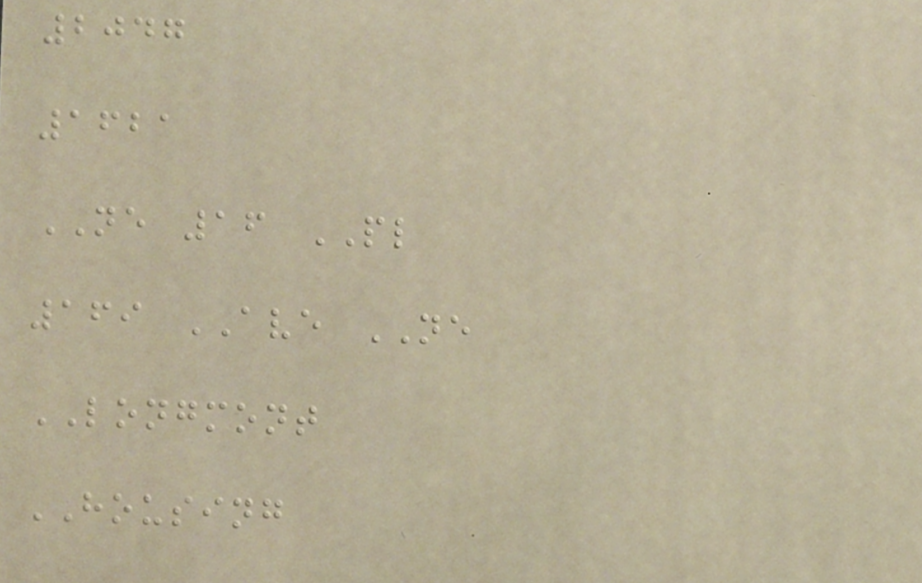2047
1621
NE 16 PL
169 AVE NE
LONGMONT
HOUSING
